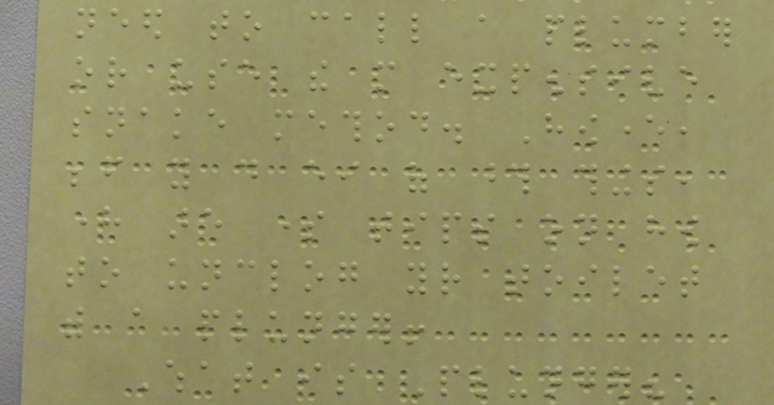need to call a plumber
or use the more expensive
snake method. However,
before you do either of those things,
here are some tips on how
to unclog your toilet
with a plunger!
What is Plunger?
